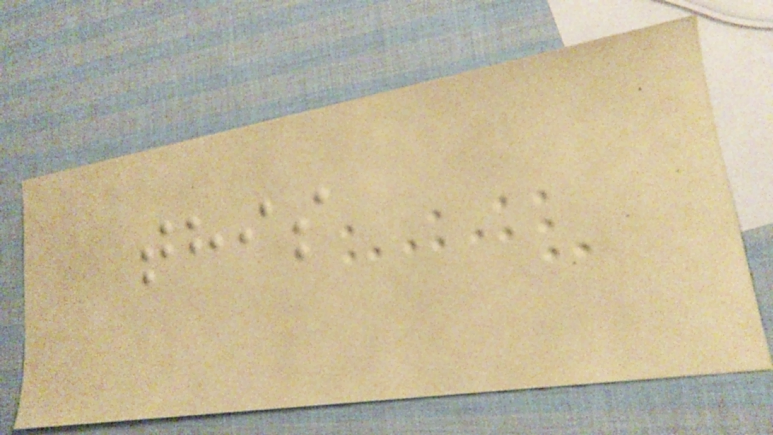this
